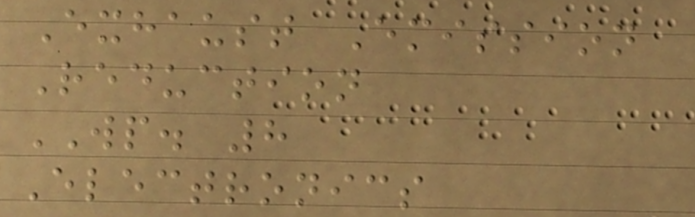Exhaust Emission
Reduction
WP. 8
Electronics
